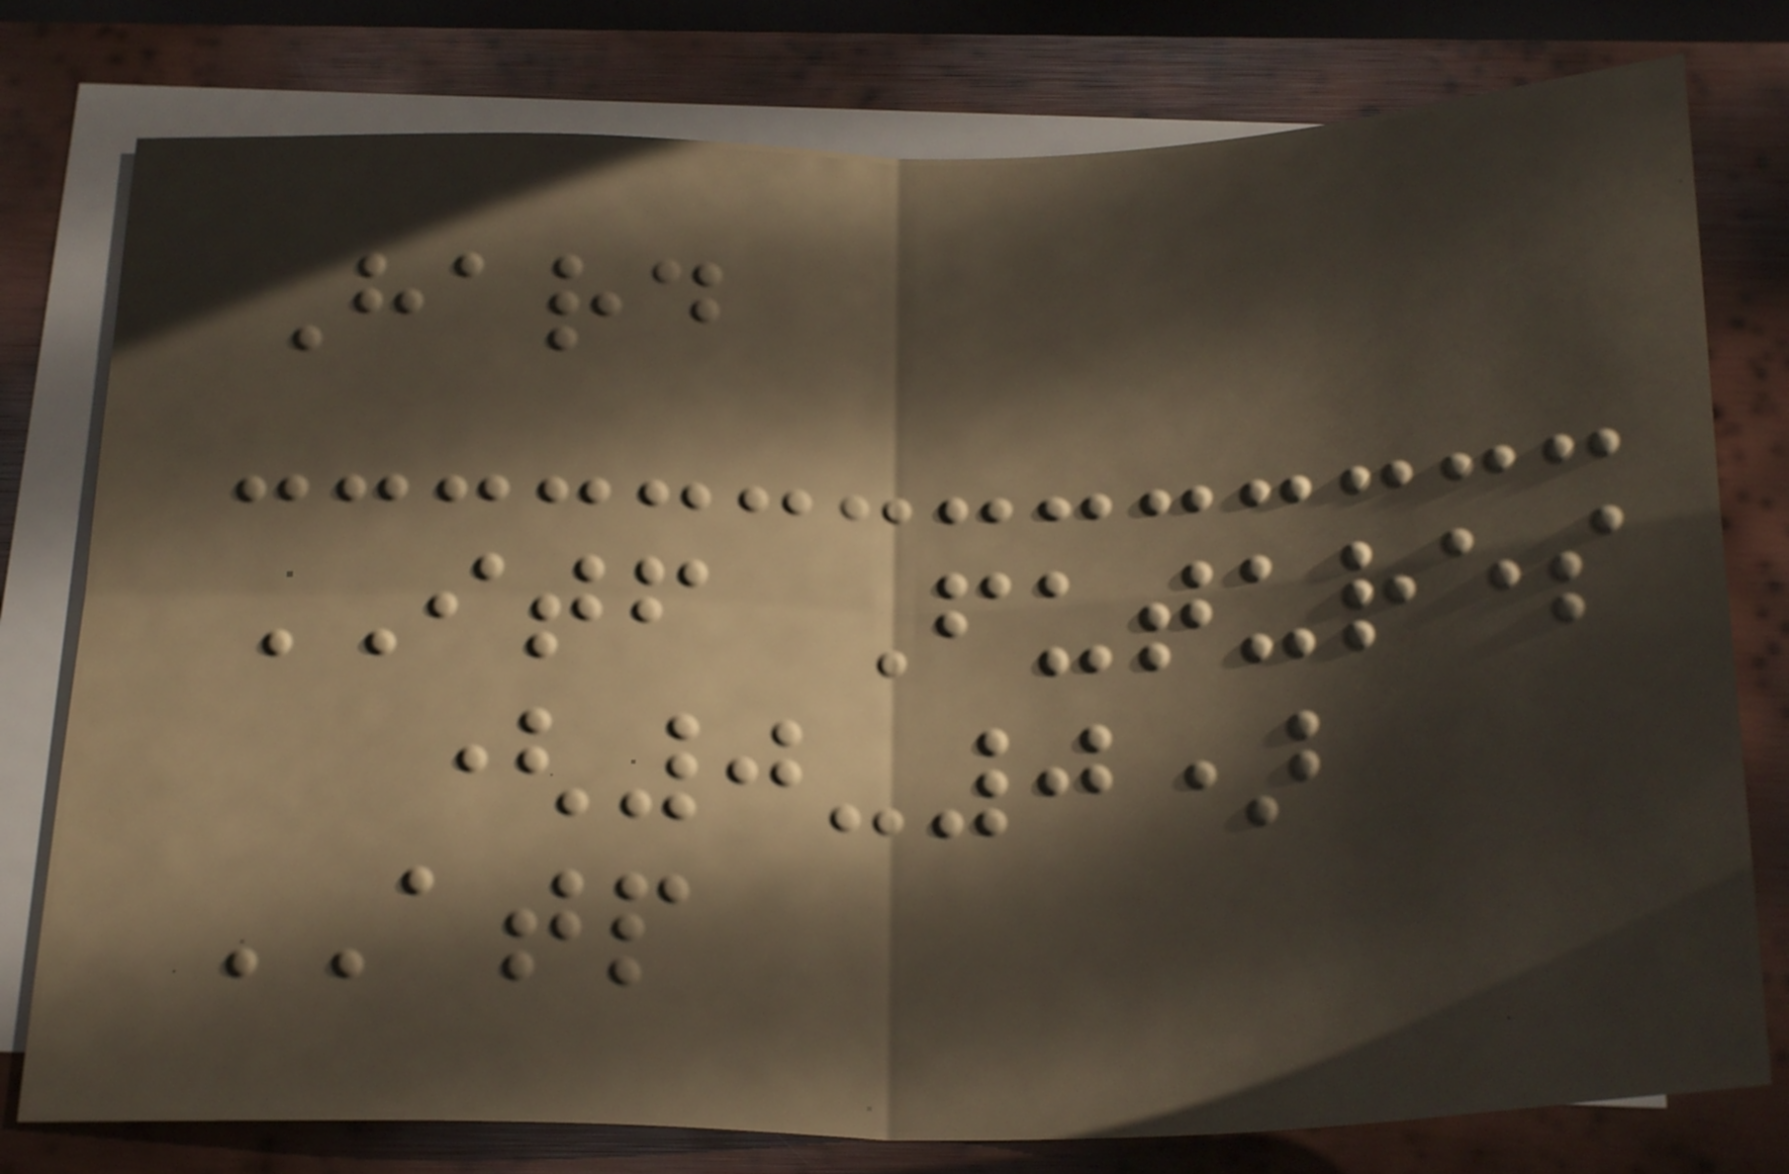Hard
ITF Futures
(0-0)
ATP
